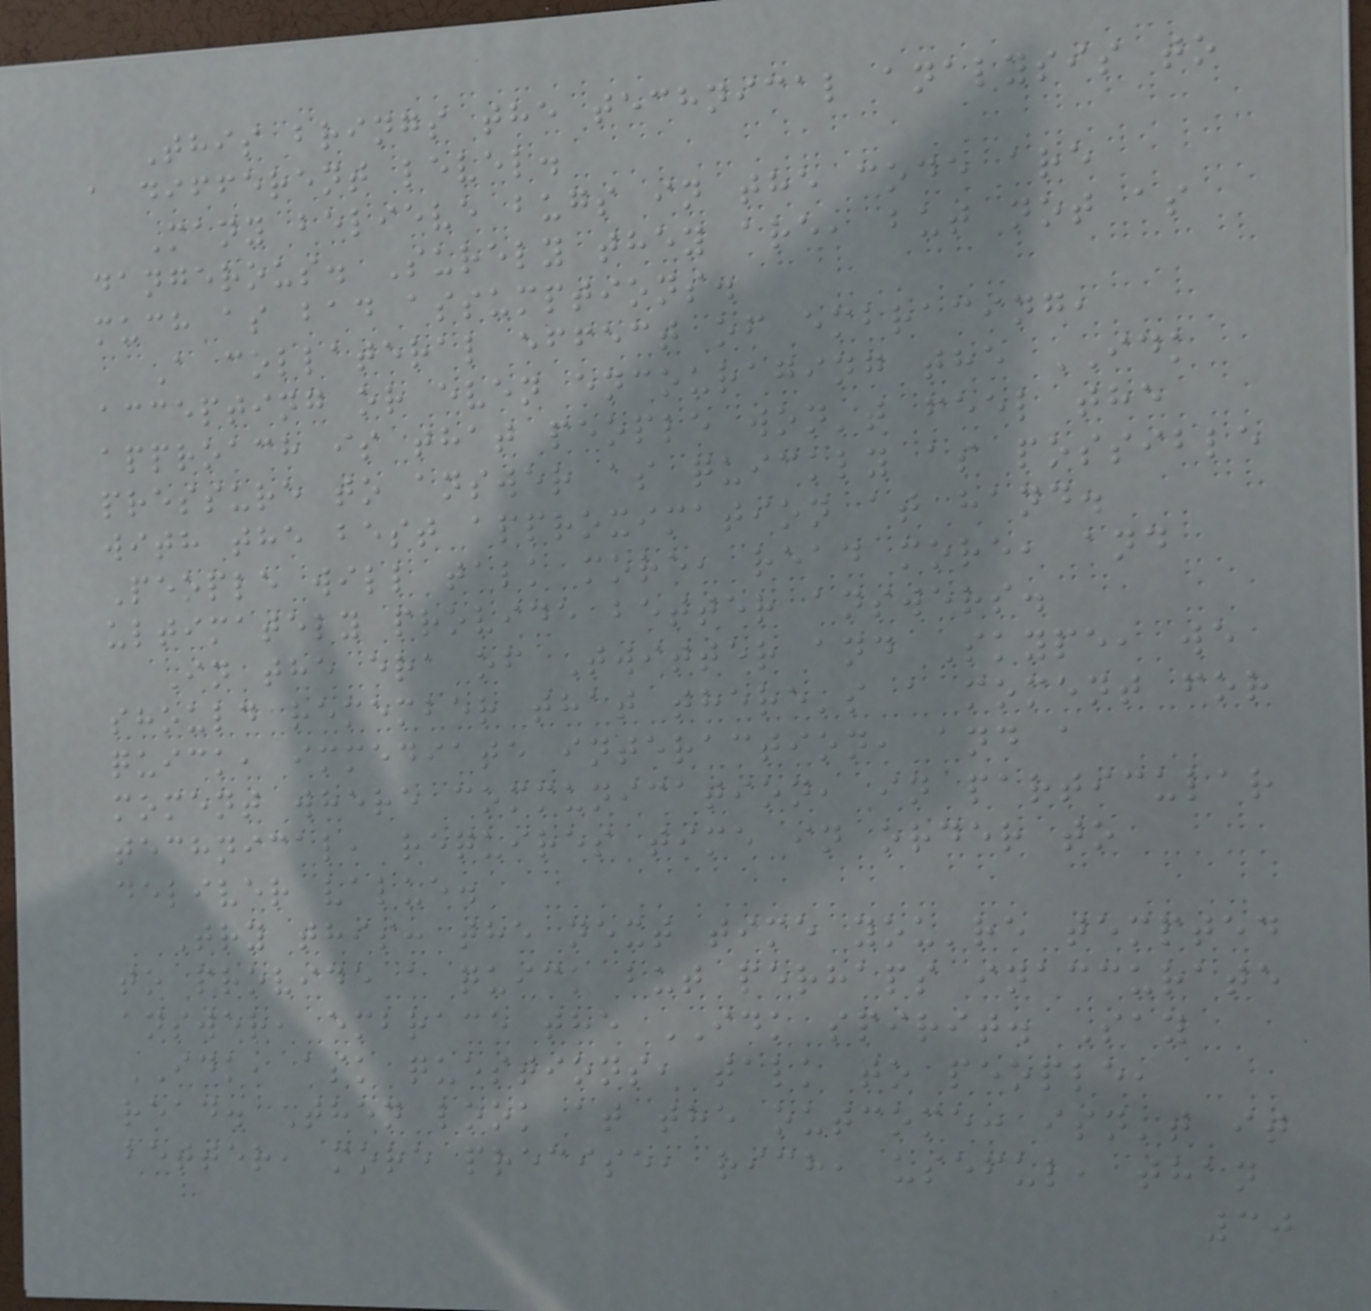This brings the technical analysis to
a different level.
Many believe bugs in the code are
dangerous. Surely they are, but not as
much as bad assumptions.
A collateral effect of embracing,
accepting or even encouraging the IDK
approach is that people won't feel the
pressure to answer as quickly as possible
with the best approximation at hand.
People will talk more, read more, and
ultimately provide better answers.
In the era of Twitter and Skype, we
should remember that there's a moment for
quick, immediate interaction, and a
moment where communication, in particular
technical, requires time in order to
deliver value.
Try this: the next time you're tempted
to provide a quick but perhaps inaccurate
answer, embrace the IDK spirit. Say
IDK, ask questions, talk to people,
read. Then look at the outcome: isn't it
better, more precise, rich, useful, than
30
